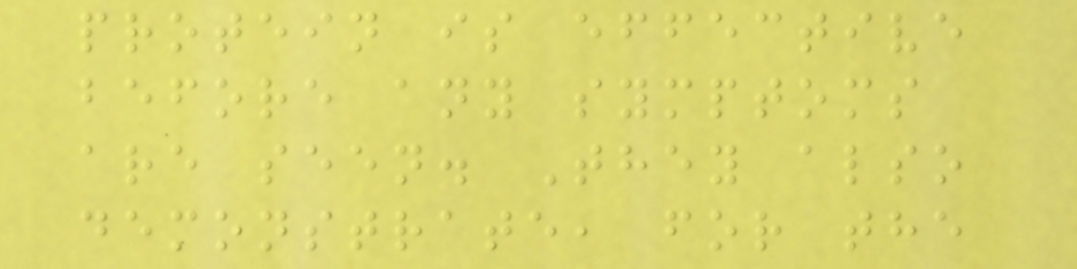protein is effective
before any symptoms
are seen. They also
demonstrate, for the
